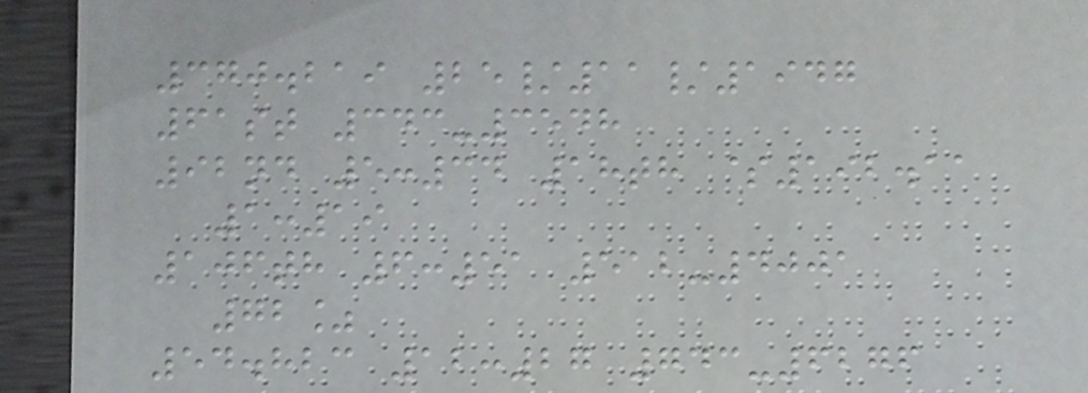370.219 25/11/1947
61st 343-3548
92nd 5:34 18th $192.11
1:19
106th 6:51 512-4001
72%
54.823 12:27 743-6276
